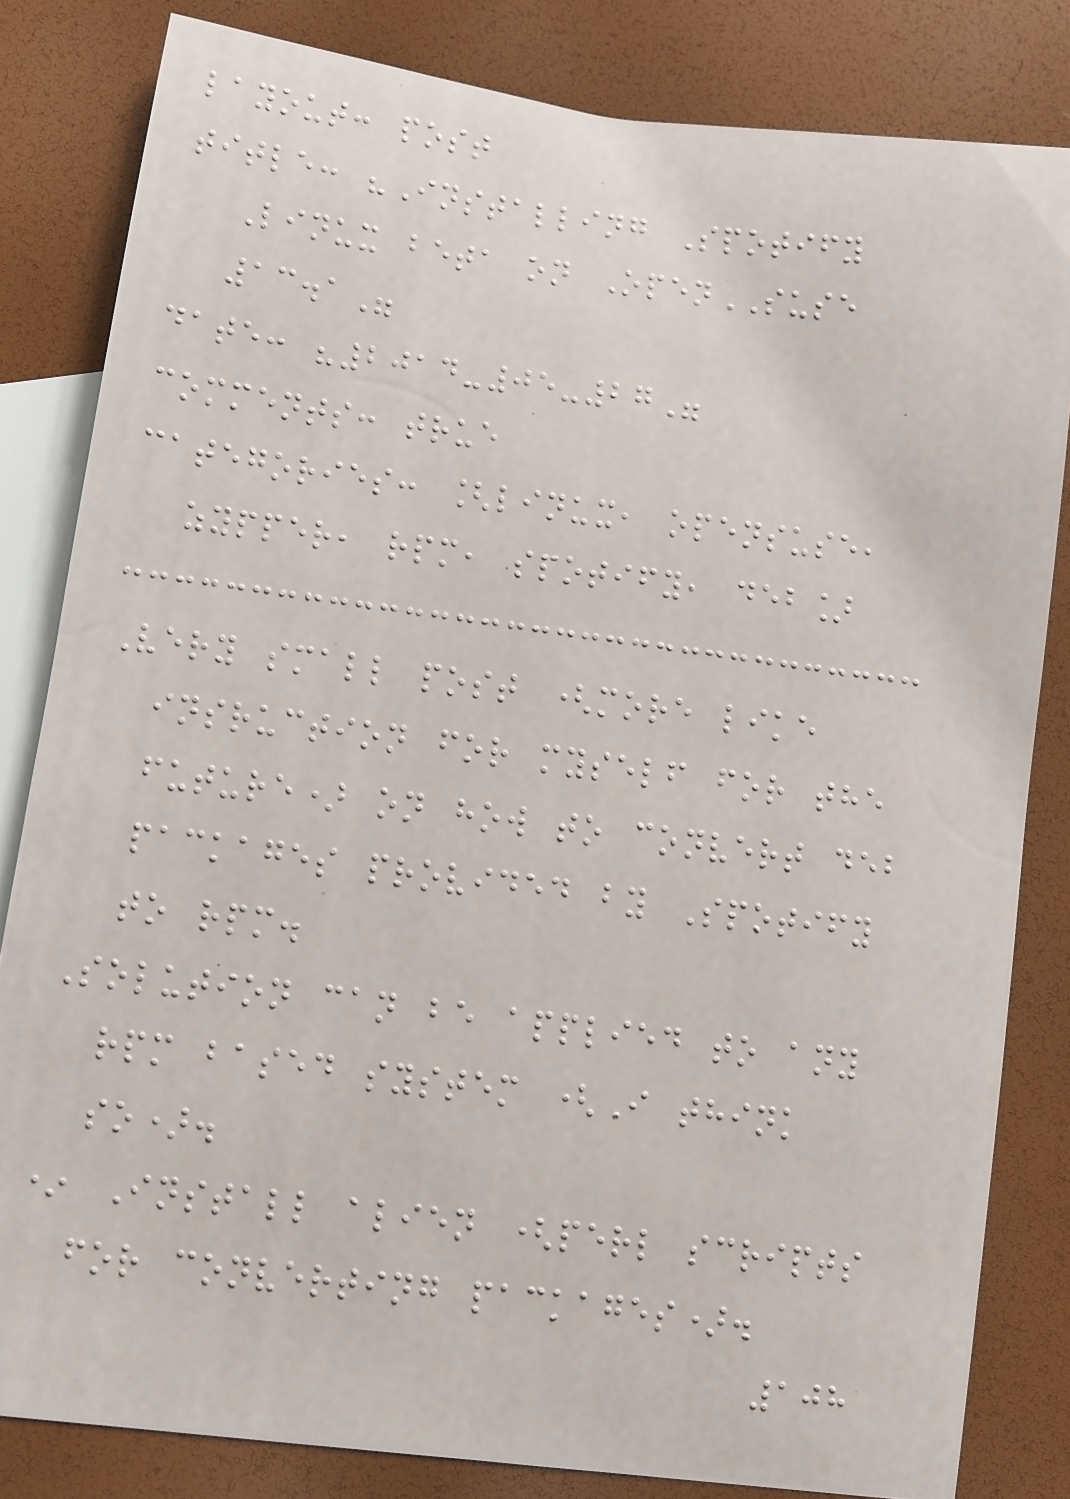layout: post
title: "Installing Spotify
Linux beta on OpenSUSE
13.1"
date: "2014-05-27"
comments: true
categories: [linux, opensuse,
zypper, rpm, spotify, deb]
Very small post (more like
insruction for myself for the
future) on how to convert deb
packages provided by Spotify
to rpm.
Solution can be applied to any
rpm based system (I think
so).
* Install alien (perl scripts
for converting packages).
108
